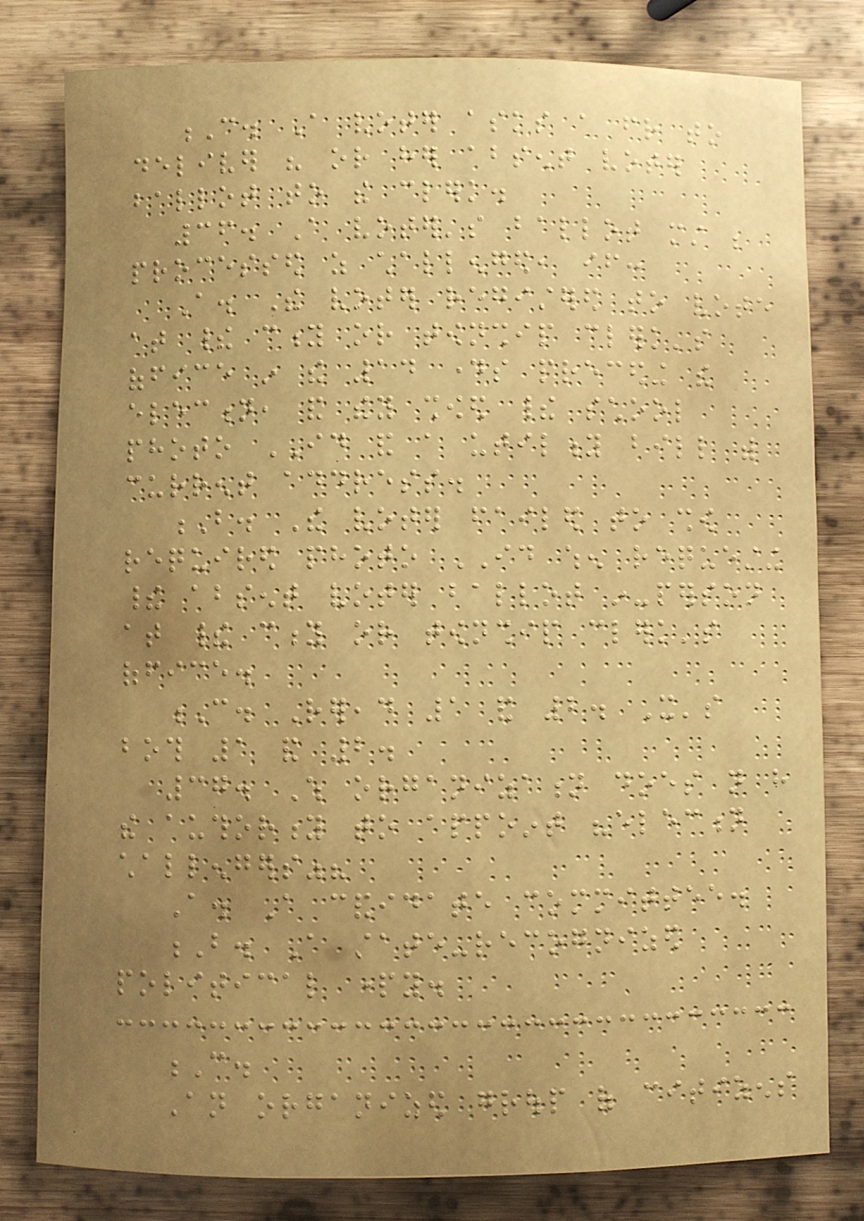C. A voter asks a friend to
deliver his or her absent voter
ballot to the clerk.
36. A voter's ballot must be
processed as challenged, if:
A. The voter registered to vote
at their city or township clerk's
office in the 14 days preceding the
election, and they showed their school
photo ID and a utility bill with
current address.
B. The voter failed to show
required photo ID when requesting
their absent voter ballot in-person
at their city or township clerk's
office.
C. Reread 1 and 2. It's
both 1 and 2.
37. Which organization does not have
the authority to appoint "election
challengers"?
A. A candidate committee.
B. A state-recognized
political party.
C.
An organized group of citizens
